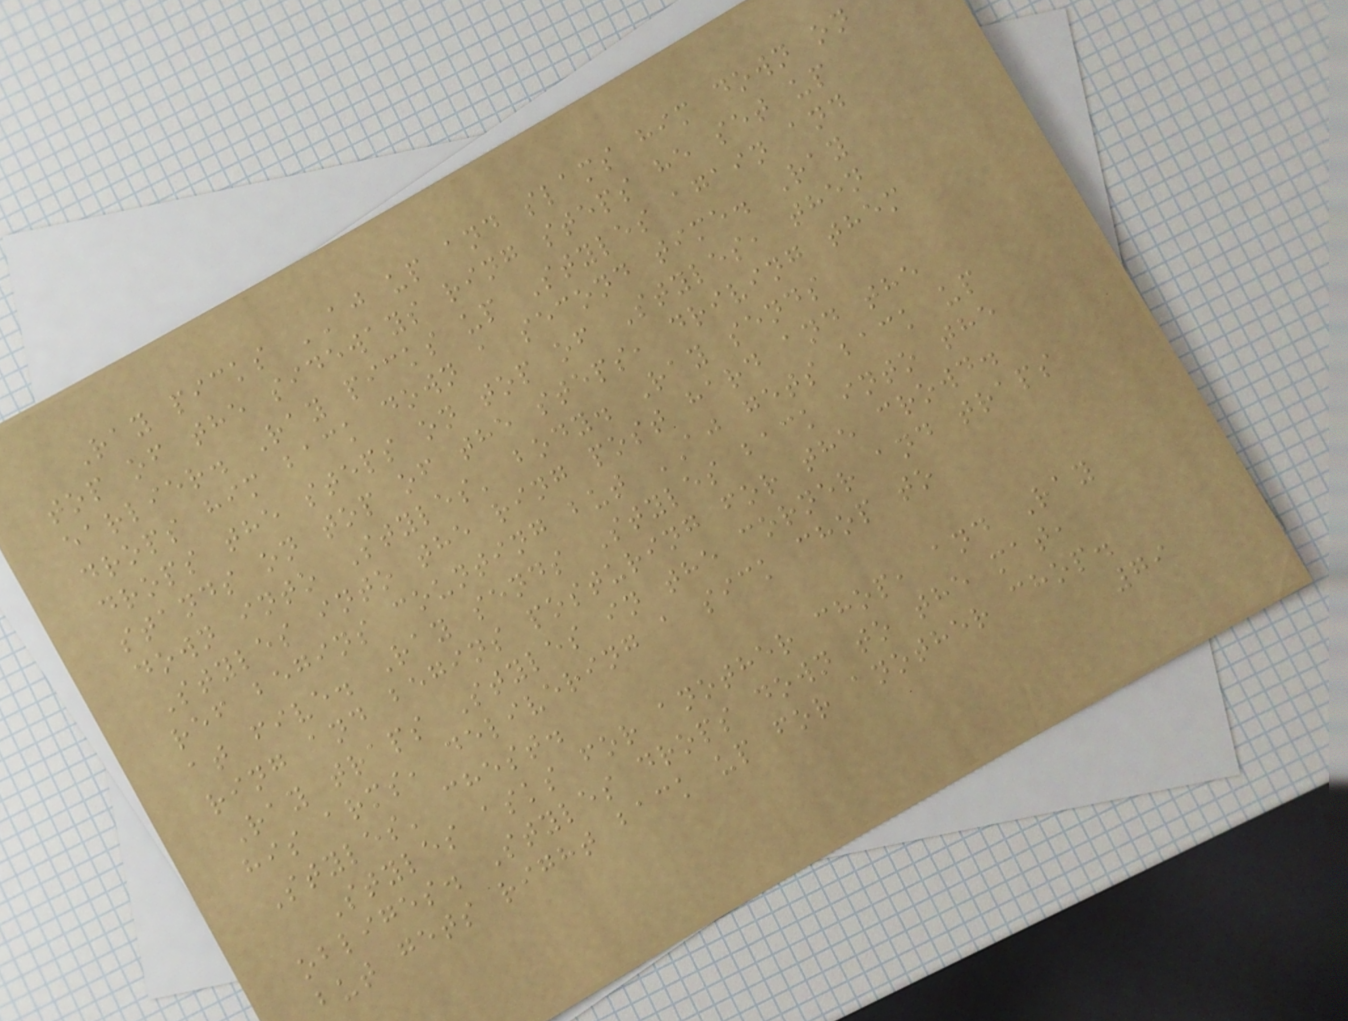Ray picks AJ up and slams him down on
top of the sideways ring steps he set up
earlier. Ray picks up Styles again and
drops him back down a second time. Ray
drops the steps on top of Styles, then
stands on top of the steps, driving them
down into Styles' body. Ray sends
Styles into the ring post hard and the
ref begins counting but AJ gets back up
at five. Ray sends Styles back into the
ring and begins posturing for the crowd.
Ray traps Styles in the corner and traps
his arms, delivering a sick chop to
Styles' chest.
Styles asks for another chop, and Ray
obliges. Styles drops down to the mat,
but gets right back up for another chop.
79
